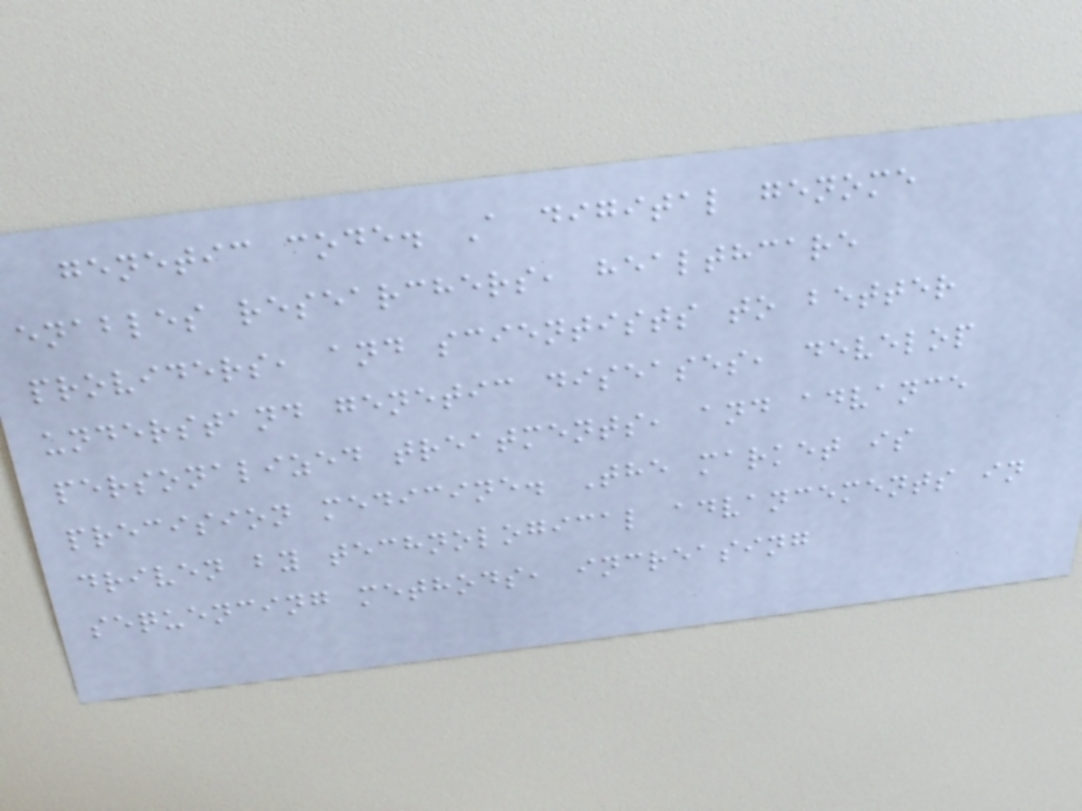genetic code. A digital genome
enables researchers, healthcare
providers, and scientists to better
understand genetic diseases, develop
personalized treatments, and advance
precision medicine. The market is
driven by technological advancements in
sequencing methods, increasing
